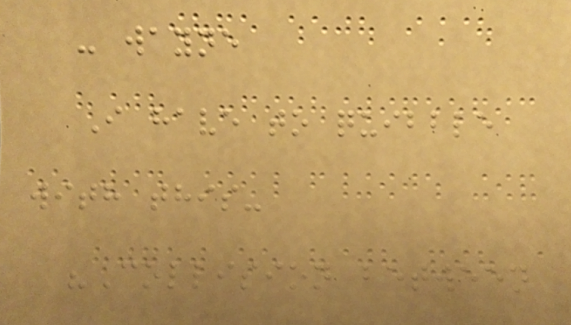- wayne
I have to quibble
with this-
"Collision between
